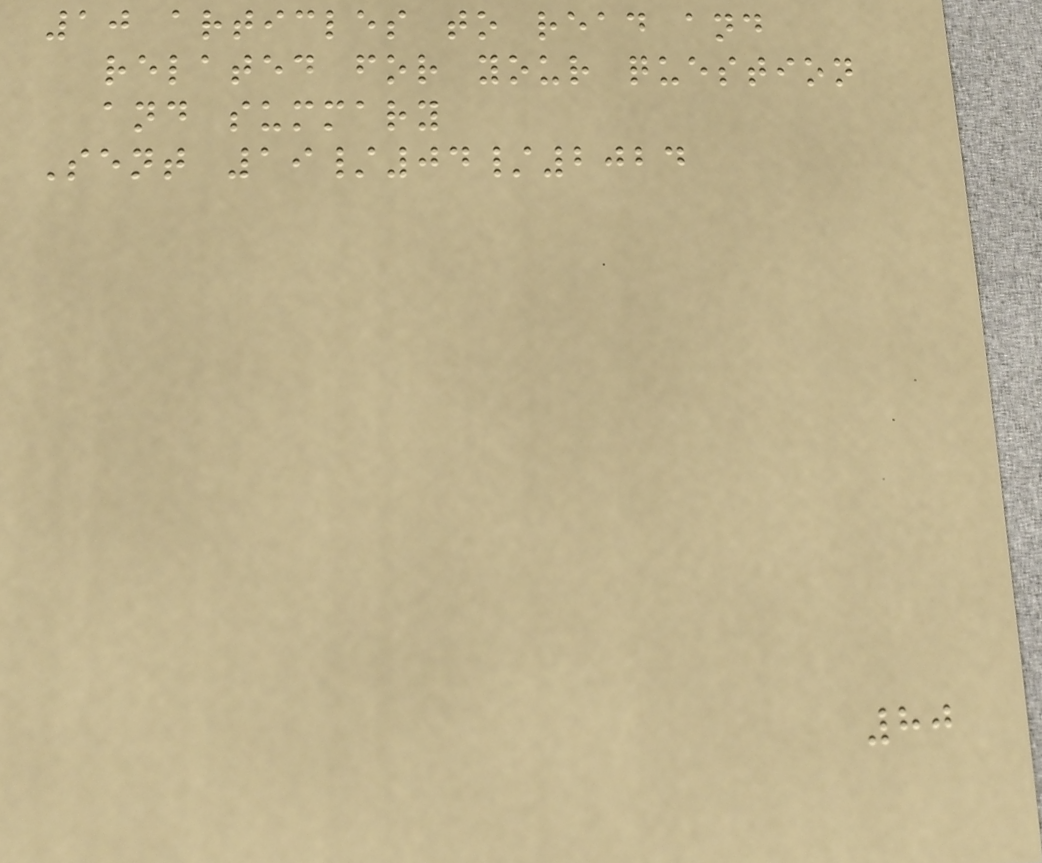10 articles to read and
related for your question
and summary
Sent 19/04/2024
80
